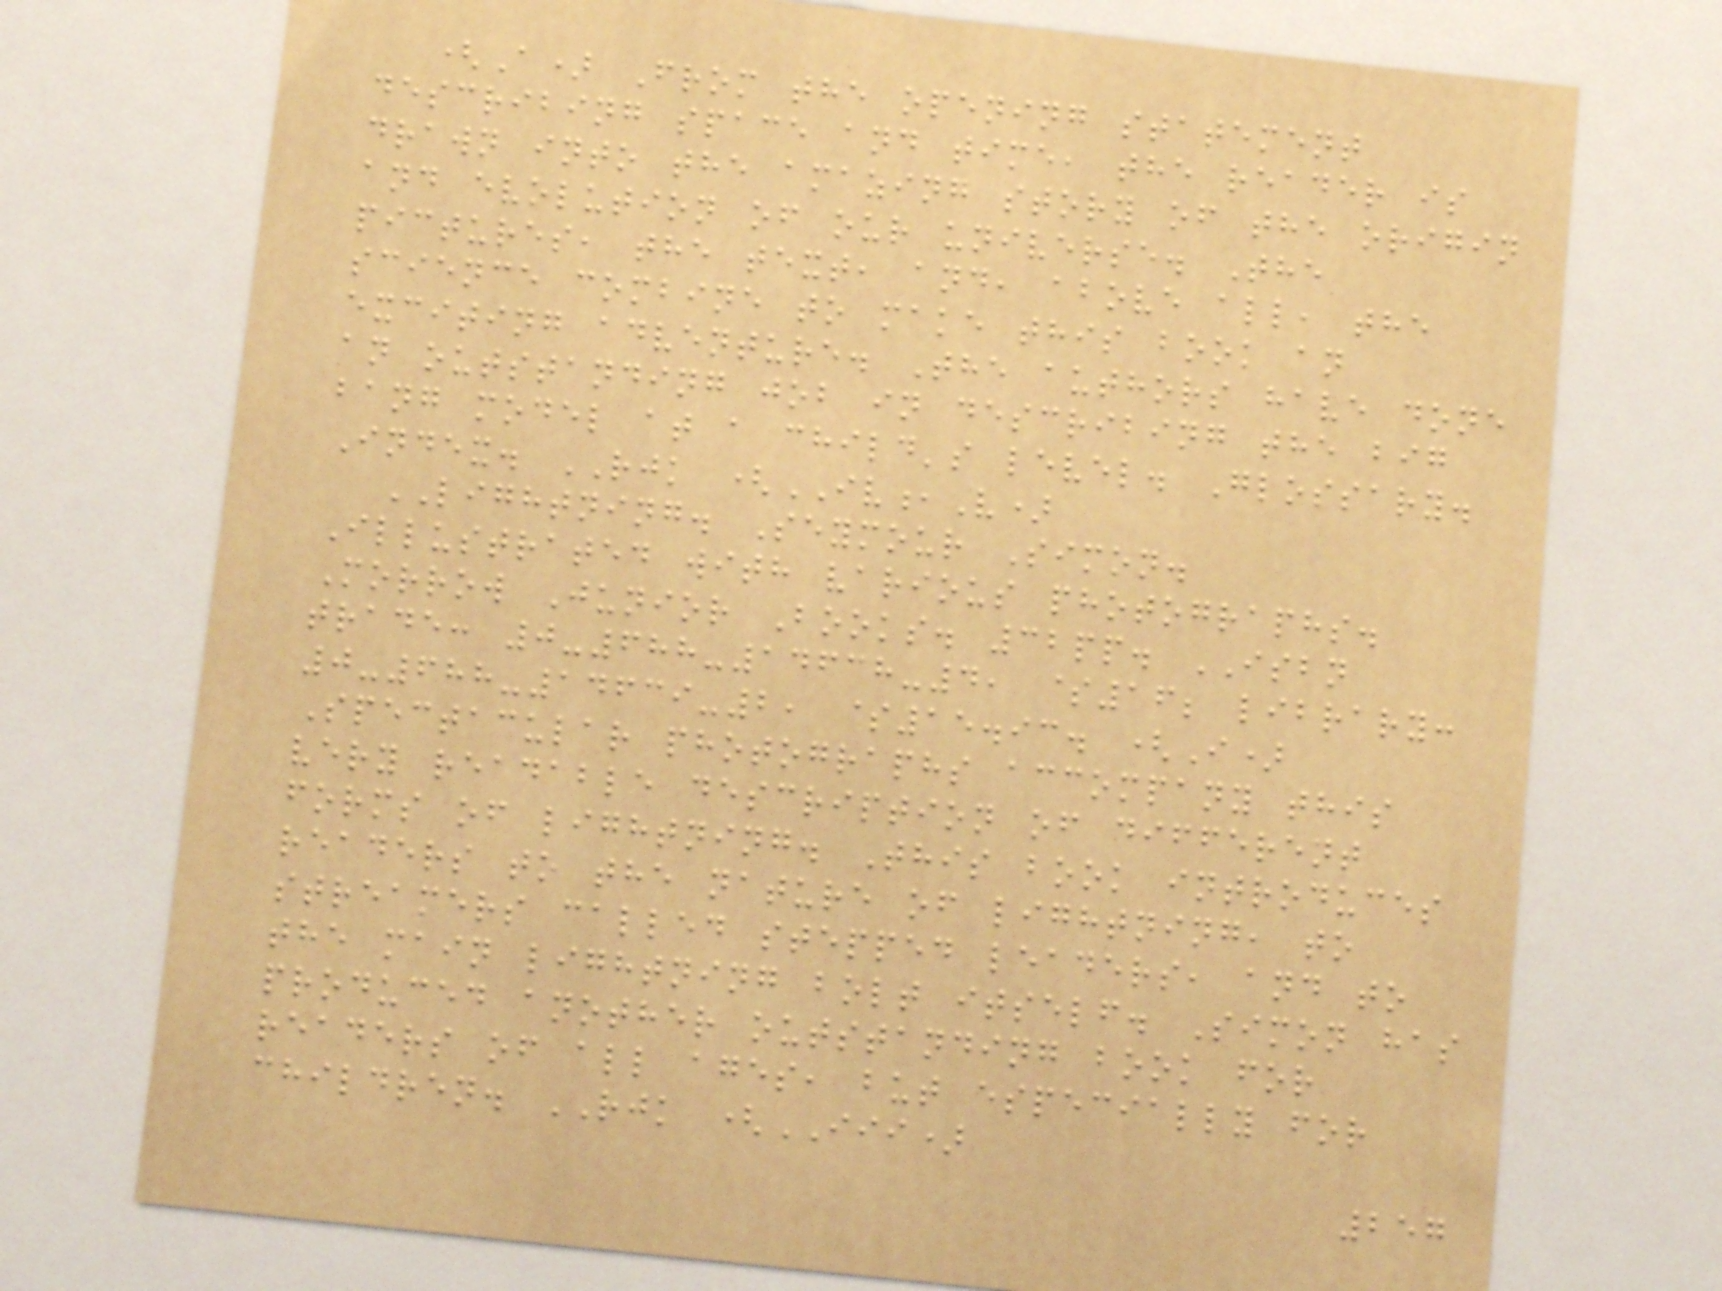(A) From the opening statement
describing space and time, the reader is
drawn into the amazing story of the origin
and evolution of our universe. The
pictures, the text, and, above all, the
science combine to make this book an
exciting adventure. The authors have done
an outstanding job in describing the big
bang model at a child's level. Glossary.
Index. RJK (IV,V)
LIGHTNING. Seymour Simon.
Illustrated with various photographs.
Morrow Junior Books. 32pp. ISBN
trade: 0-688-14638-4, $16; library:
0-688-14639-2, $15.93. (I)
Spectacular photographs accompany this
very readable description of different
forms of lightning. This book introduces
readers to the nature of lightning, to
streamers called stepped leaders, and to
the main lightning bolt itself. Simon has
produced another outstanding book for
readers of all ages, but especially for
children. RJK (III)
257
